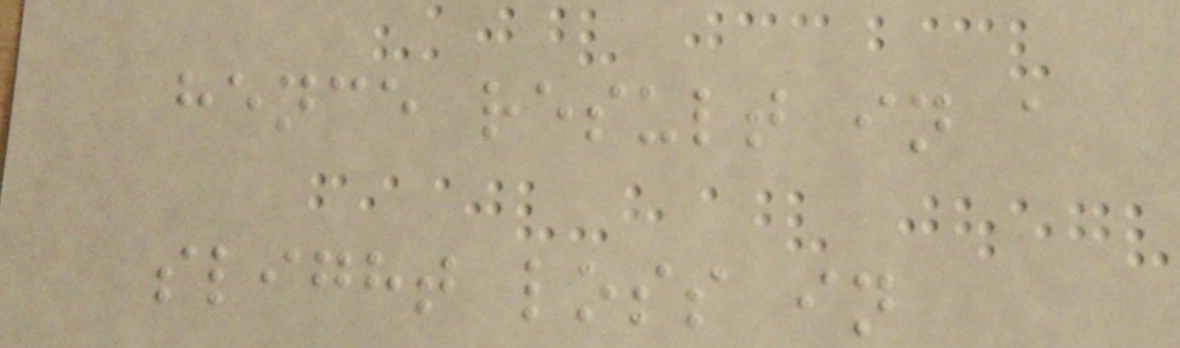hence result in a
slight loss in
